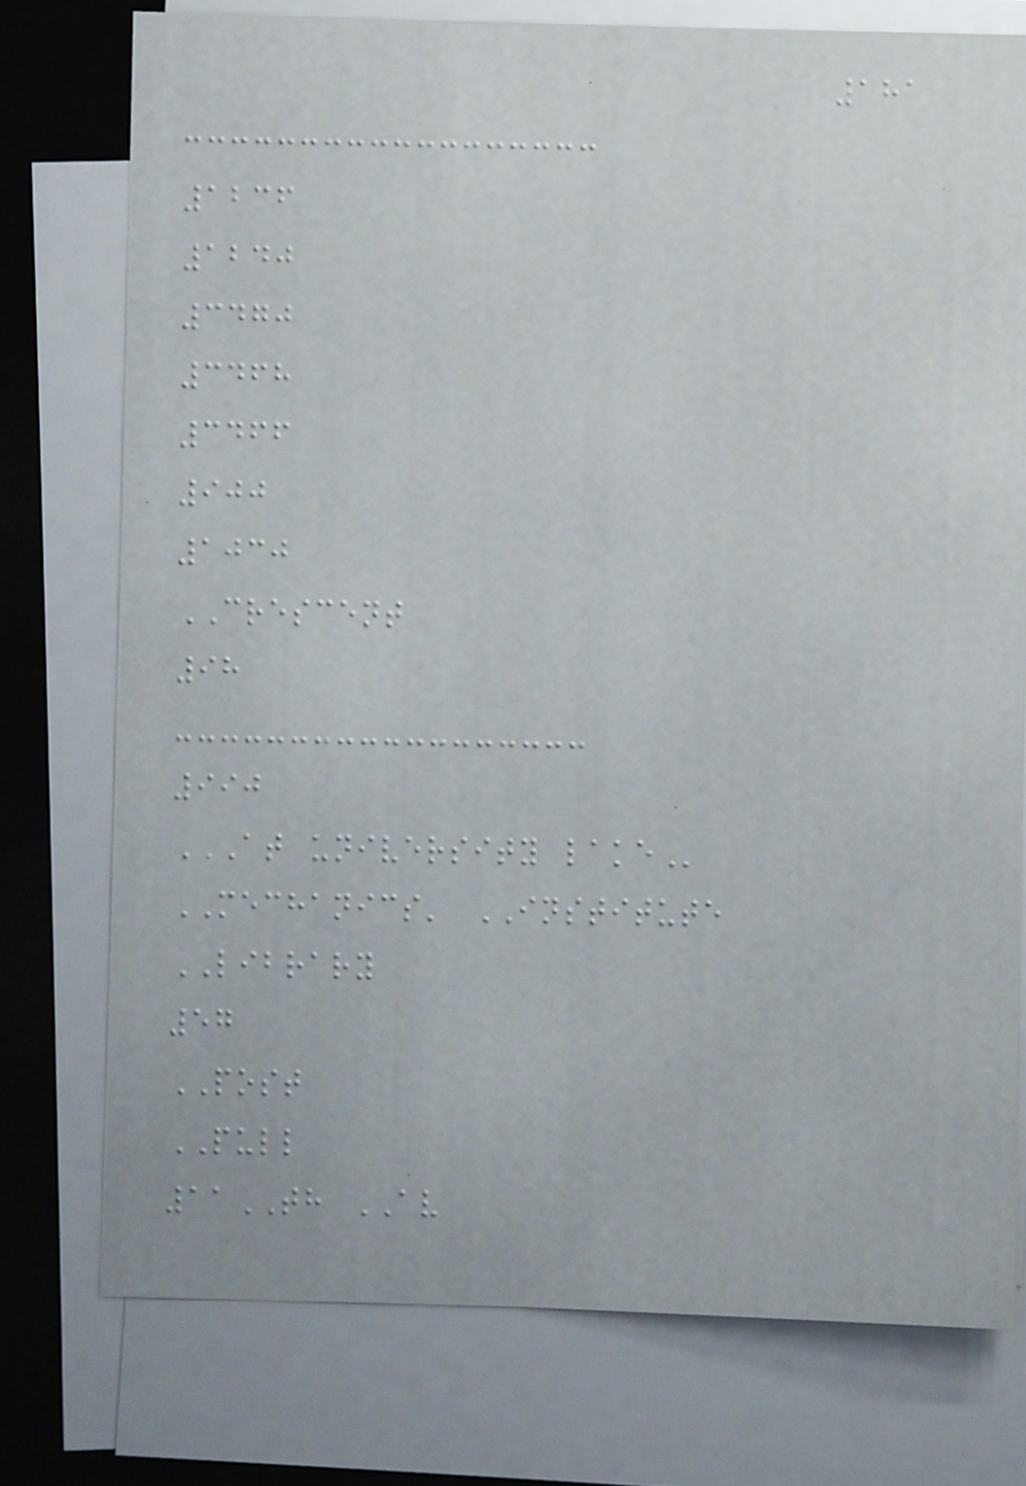181
1236
1240
3470
3468
3466
900
1030
CRESCENT
98
990
AT UNIVERSITY LAKE
MECHANICS' INSTITUTE
LIBRARY
57
POST
PULL
11TH AV
